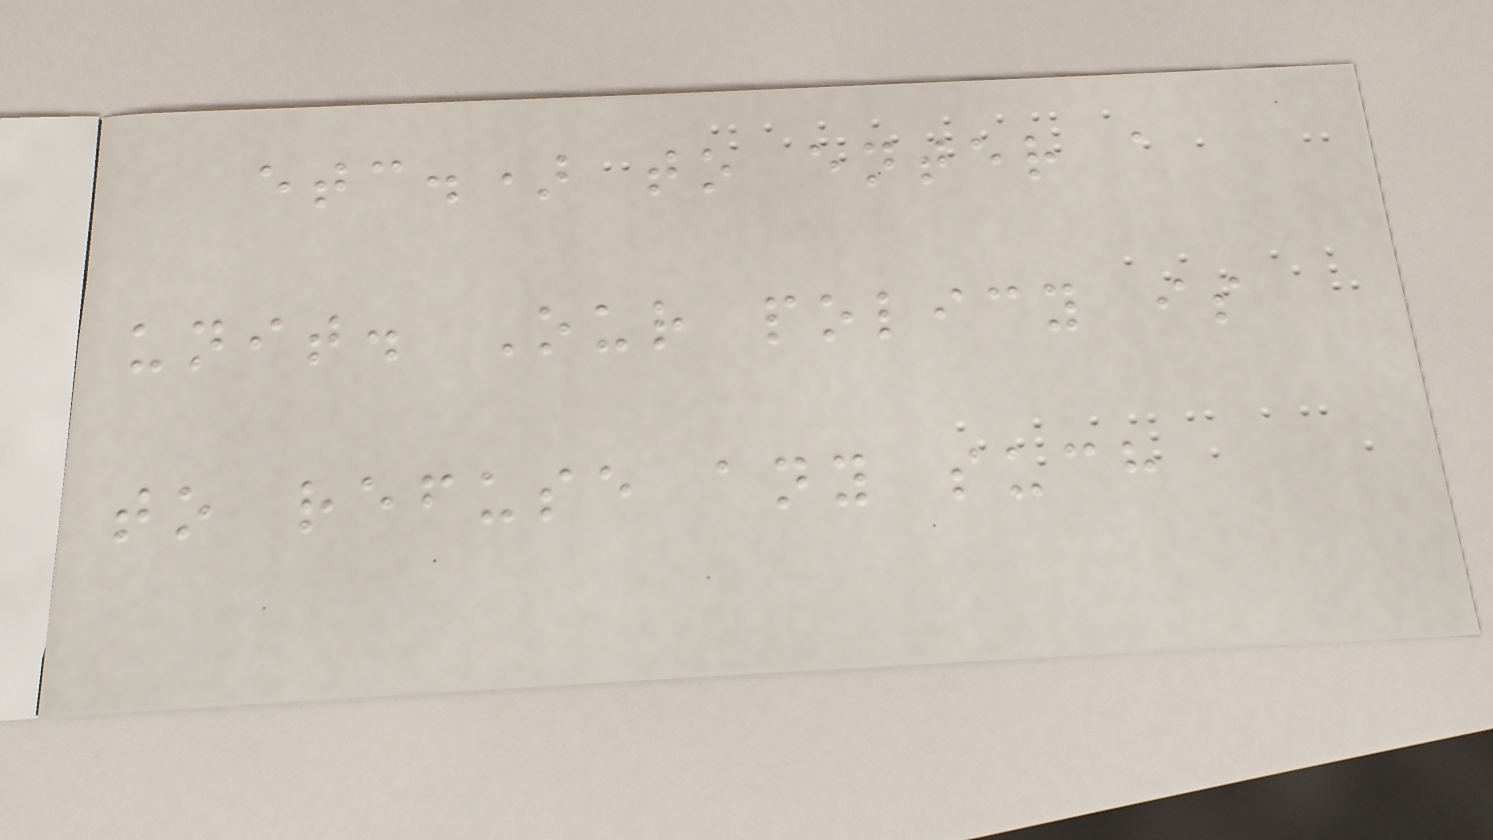etc.) to enter a
unit. Our policy is
to refuse any such
